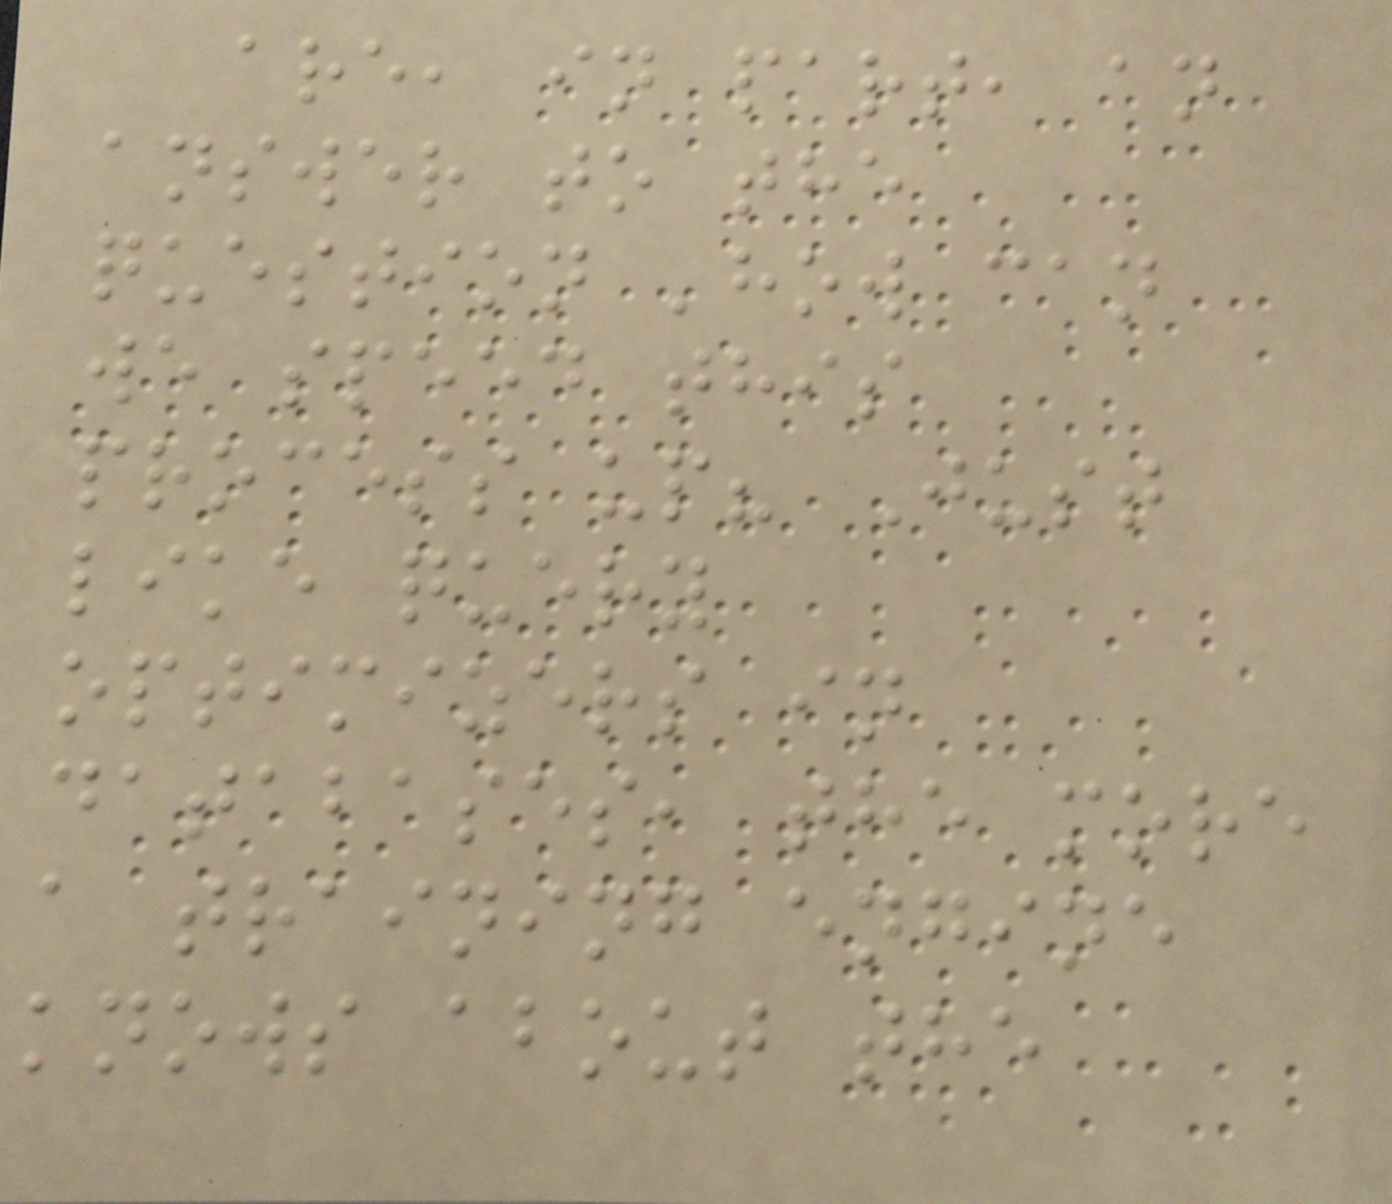are, in part, an
answer to the
question 'how can
we speed this
process up? Just
like query
optimizers in
databases, the more
a training engine
knows about the
